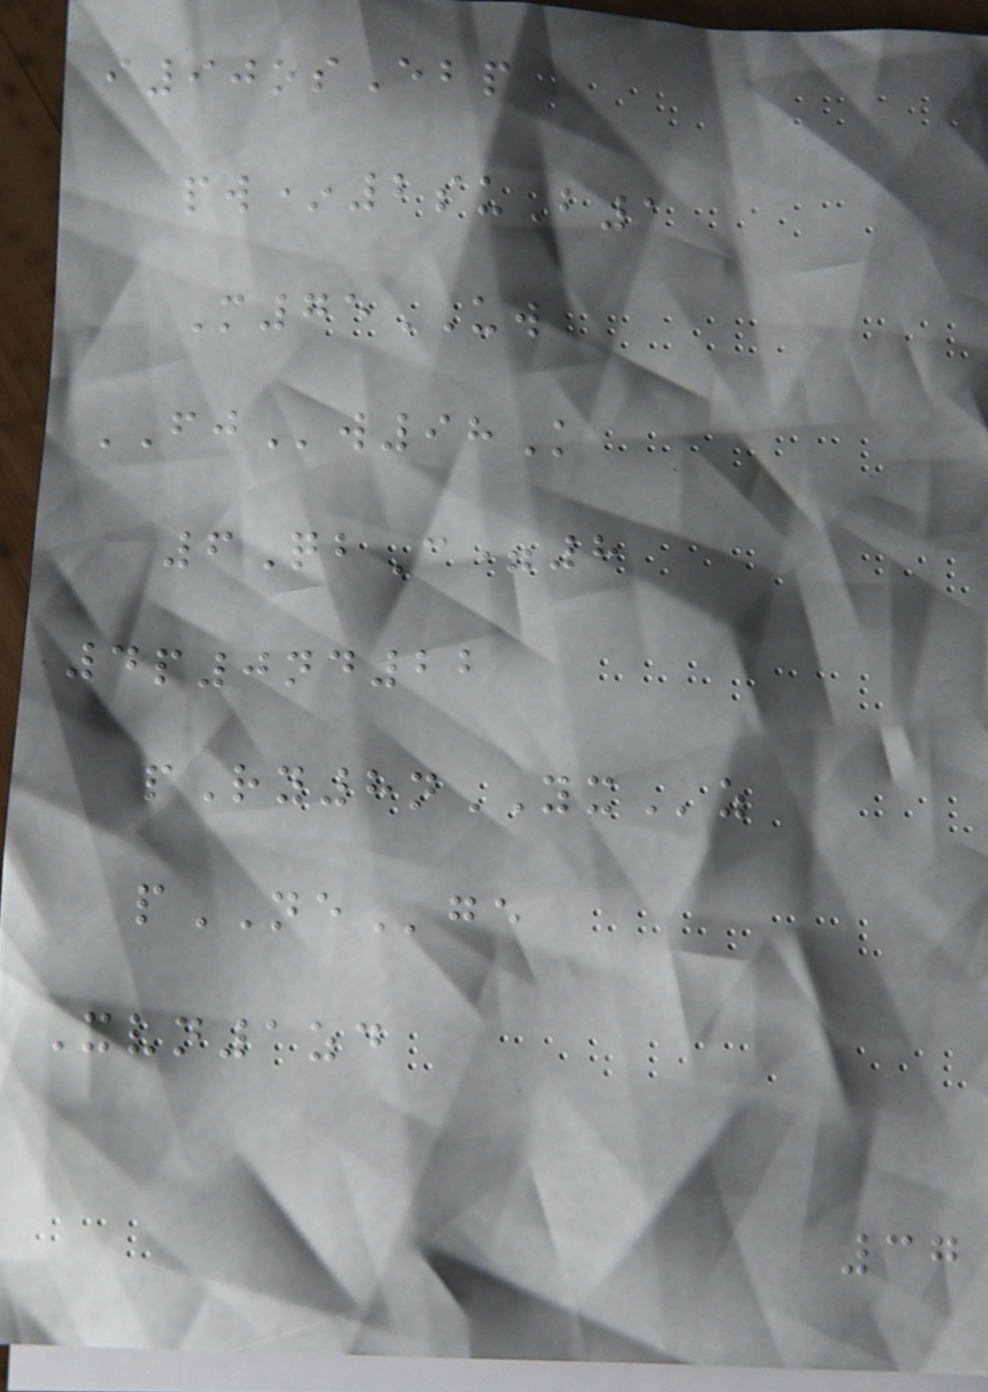i90osEbp
pw*2suB1
M75UW
FJw98K
6QbC=8
4p0nd22
pRy8nYXz
pNEge
Xvn1zd
37
